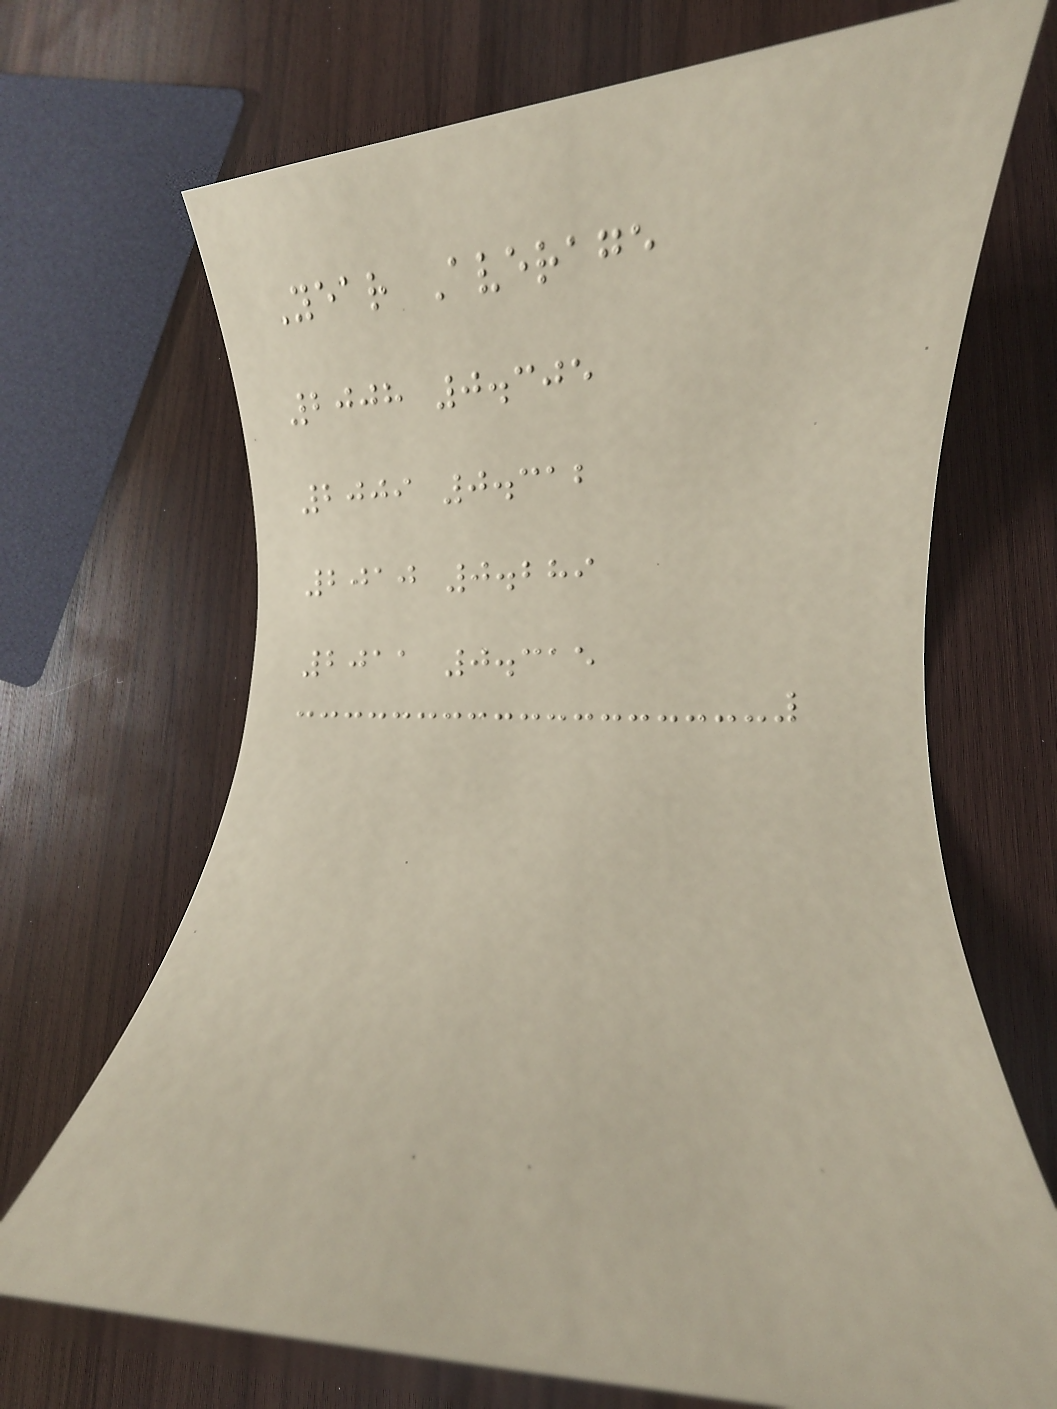Year Average
2008 0.305
2009 0.312
2010 0.289
2011 0.315
